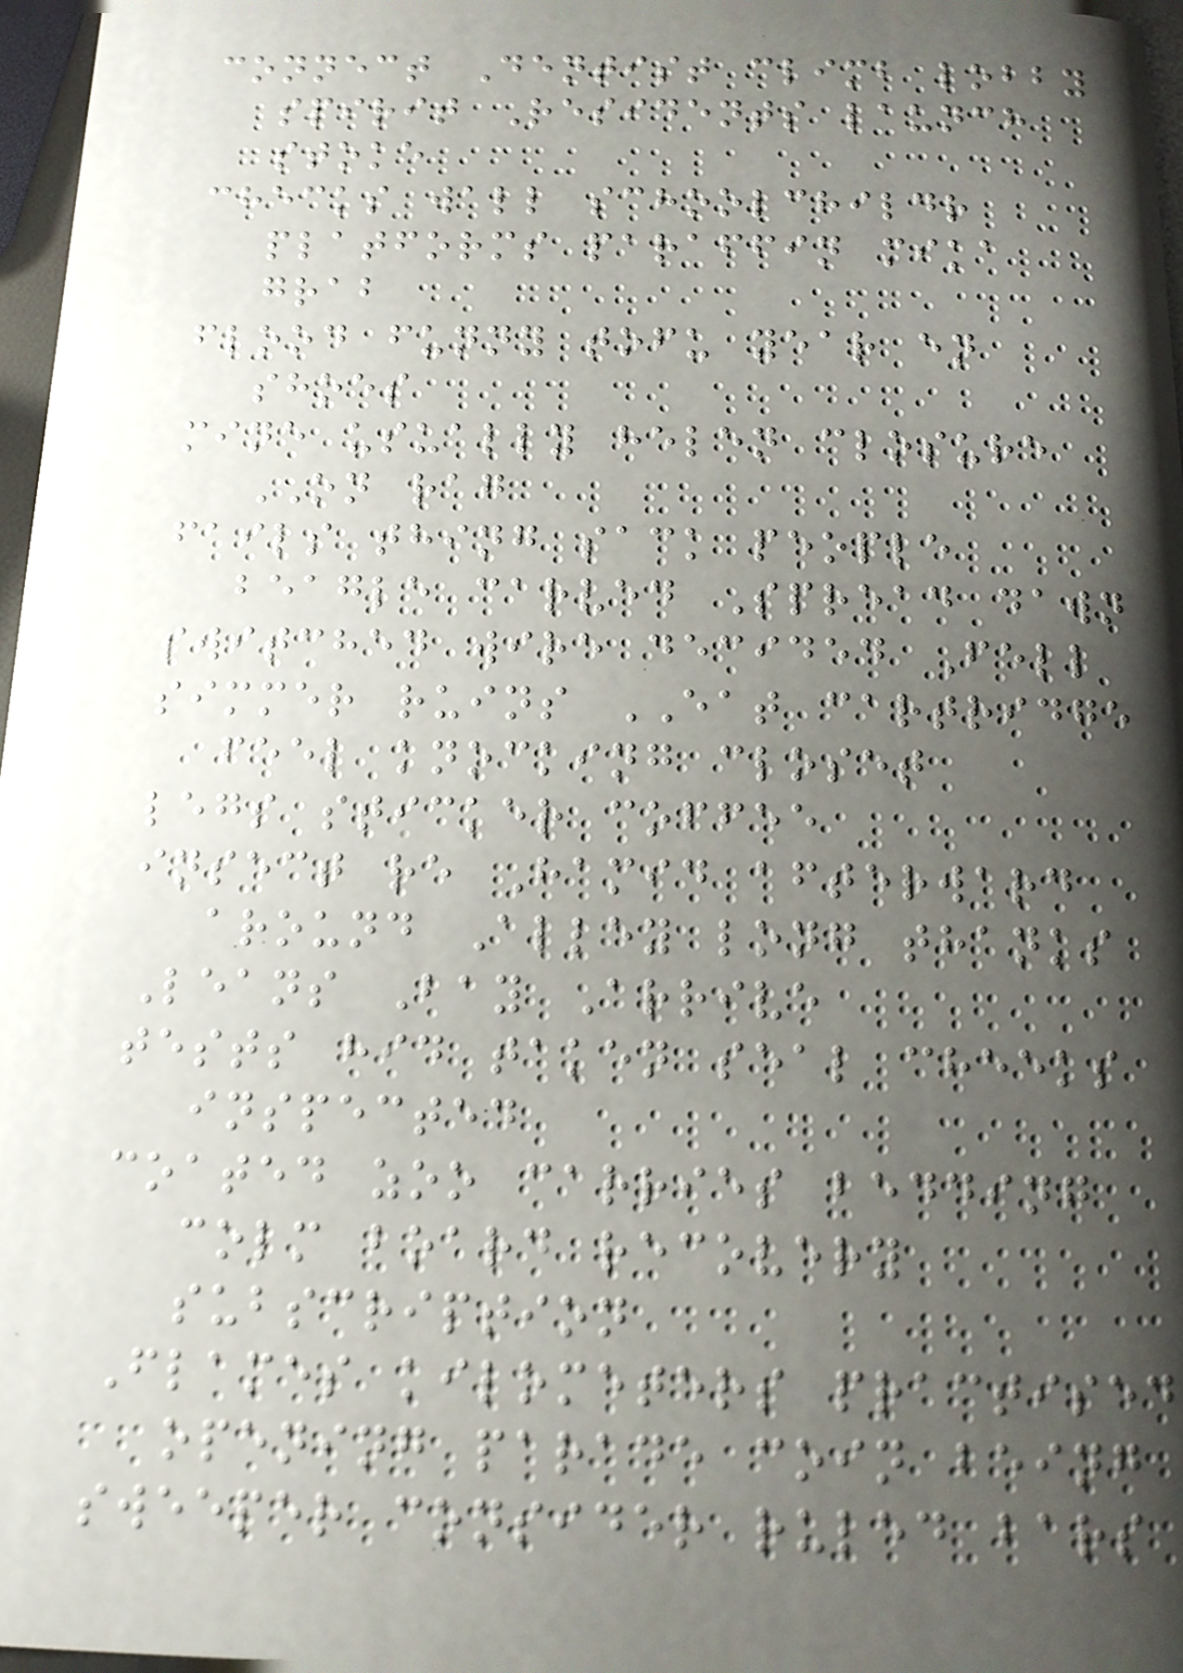connect Dentist climb lobby
spirit Residents launch
stoke
checks wall schoolchildr
platforms paraffin mika
grab
flood funny tofu year en
shoes
mine usually helen closure
ON rag
fails thing sack people
beagle carved Spread dawn
switched wire decided Fell
simmer ruins EAT cartridge
feel knocking closet
legs sticker coffee
insect re Hamid afterward
around Alley long thanks
Leans Bay Arrive
tests hid taken seal cheeks
inspected
coated zoo carries bedding
colm board recovery
subscription
Flames kilometers practised
opening parade coin being
sweeper consider ruled bars
